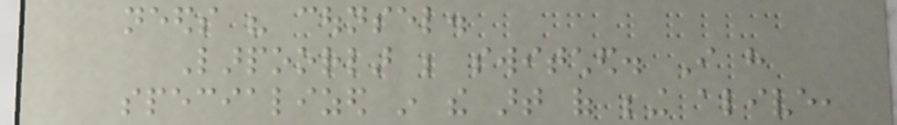needs his counsel.
Larpoorlar be switched. I have
specialized in the art of being alive,
